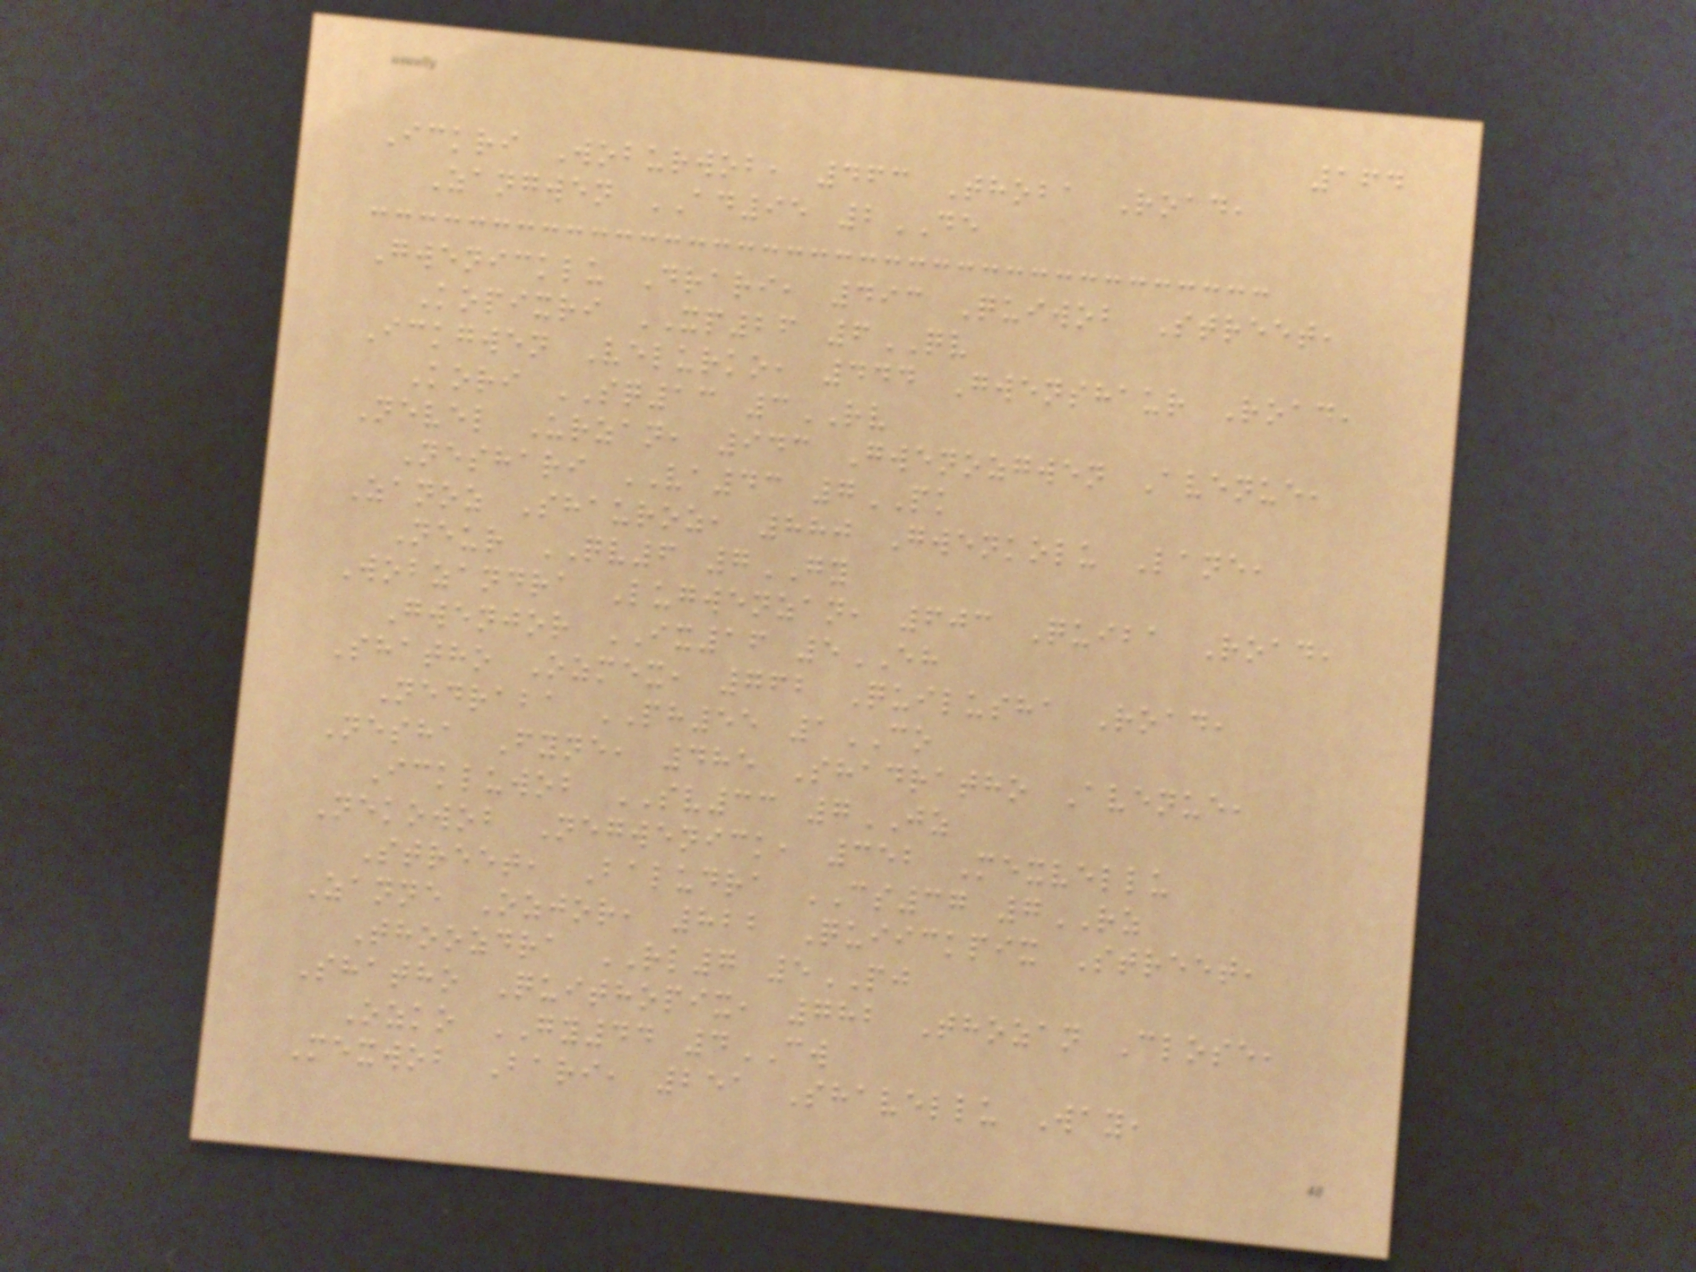164
Ickri Woburwob, 463 Thoba Road,
Zangwen AD95 2DE
Gwenicklu Drari, 493 Quiwob Street,
Kopixri XP26 6QV
Ickgwen Velurko, 444 Gwenshaur Road,
Kori SQ13 3RV
Nevel Urzan, 943 Gwenozgwen Avenue,
Neshari VA43 7PK
Zanoz Shauroz, 880 Gwenkolu Lane,
Neur QV6 7GY
Wobzandra Lugwenzan, 603 Quiba Road,
Gwenjor IX16 5EH
Shatho Ozmex, 762 Quilusha Road,
Nedraba PH55 1CO
Nesha Fyne, 485 Shadratho Avenue,
Ickluwob SV33 7JZ
Nekowob Negwenick, 352 Mexvellu
Street, Baludra CS37 7RZ
Zanne Ozjor, 822 Quiickpix Street,
Thoozdra RL7 5PJ
Shatho Quithopix, 782 Thozan Close,
Ozko GY44 4CW
Mexwob Bari, 251 Shavellu Way,
